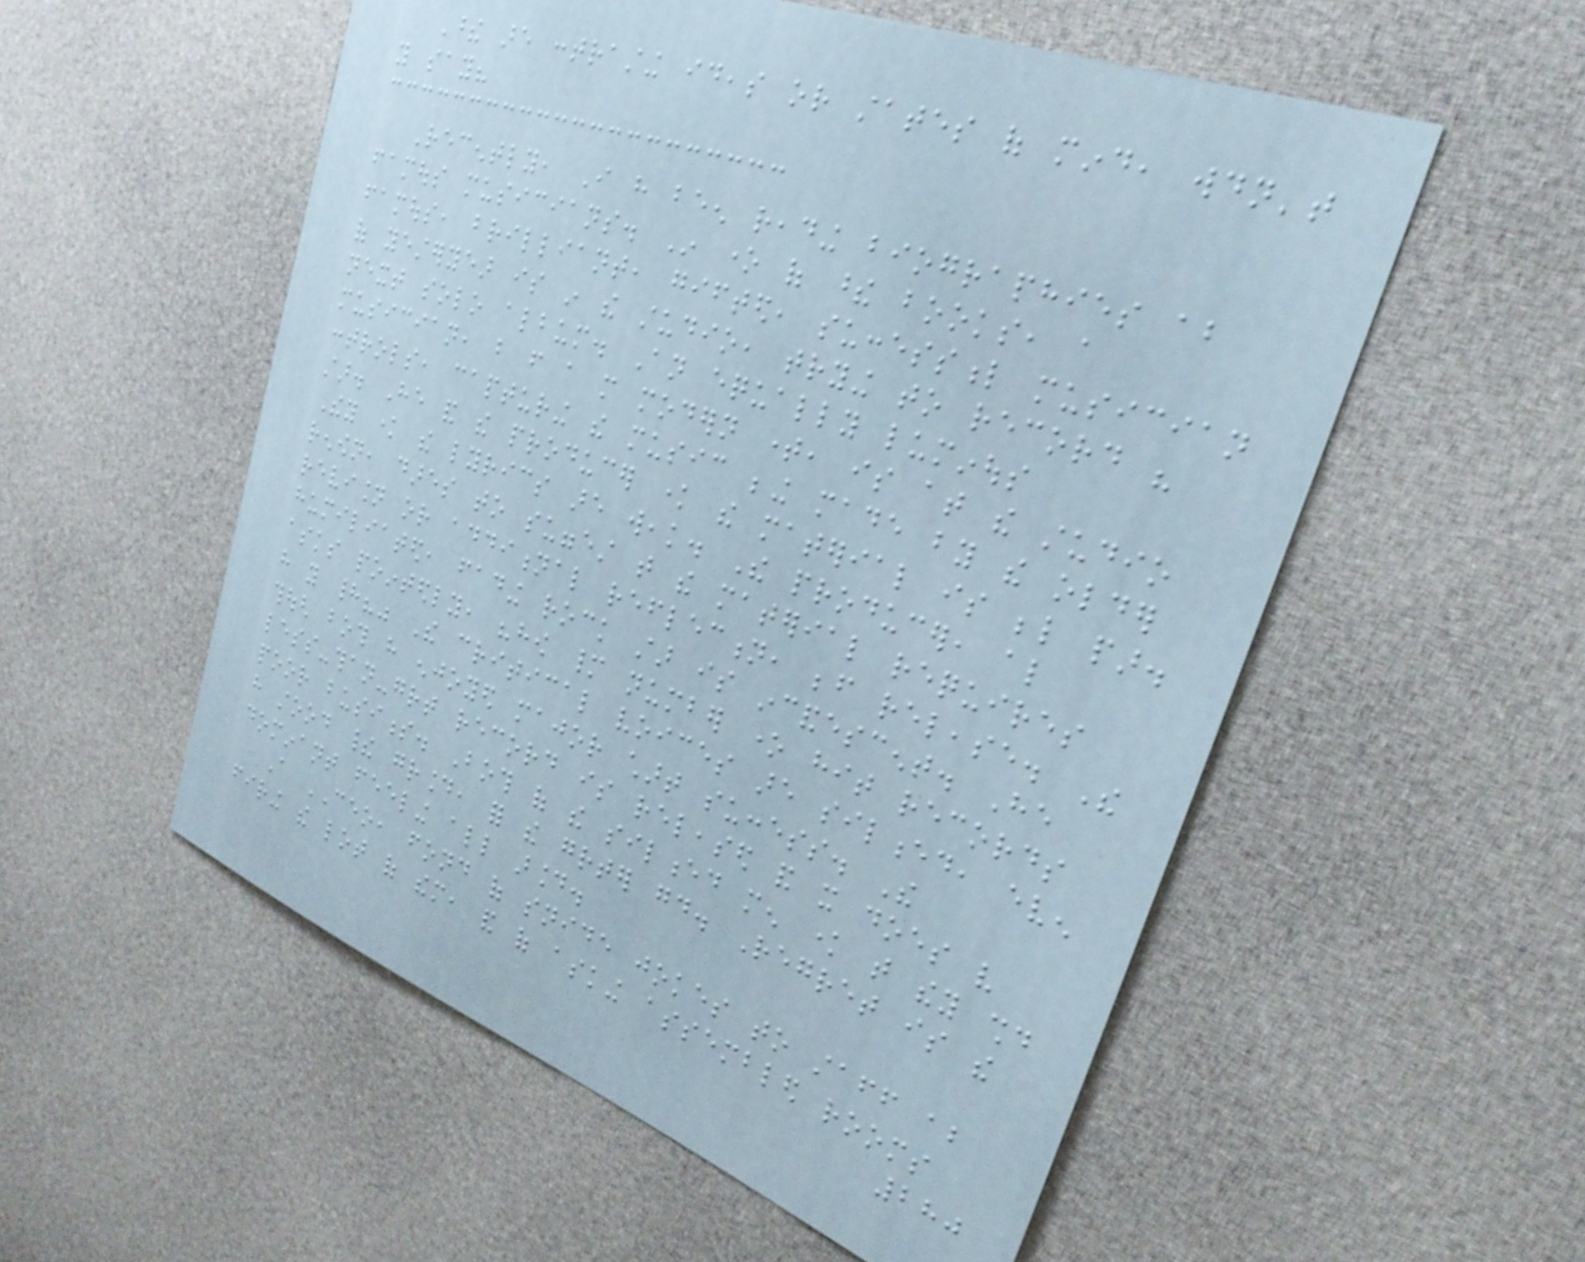These are contrasting ideas or states of mind, wouldn't
you say?
Recently, I have been reading biographies about
famous musicians. In one of these books, a
famous, brilliant, gifted, successful musician
of yesteryear is in the studio, trying to record his
next solo album. An equally luminous
musician, but from a more modern time, is at the studio
controls, capturing the music being made by the older
star. He and the producer know the material is below par.
They know the lyrics are weak. The producer, also
renown, dares to suggest that the material requires
revision or additional reflection, before release. The
humiliated, fading rock star is incandescent. He
asks pointedly, "how many number one hit records
have you had?" The critical voices are silenced, even
though both have enjoyed major chart success. The
less-than-great record is released and it does very
poor business. Both of the silenced men know that they should
have stood their ground, for the greater good. Regret is the
dominant feeling all around.
A CEO, fond of snide jokes to staff about
firing the lot of them, and of asking assembled rooms
280
